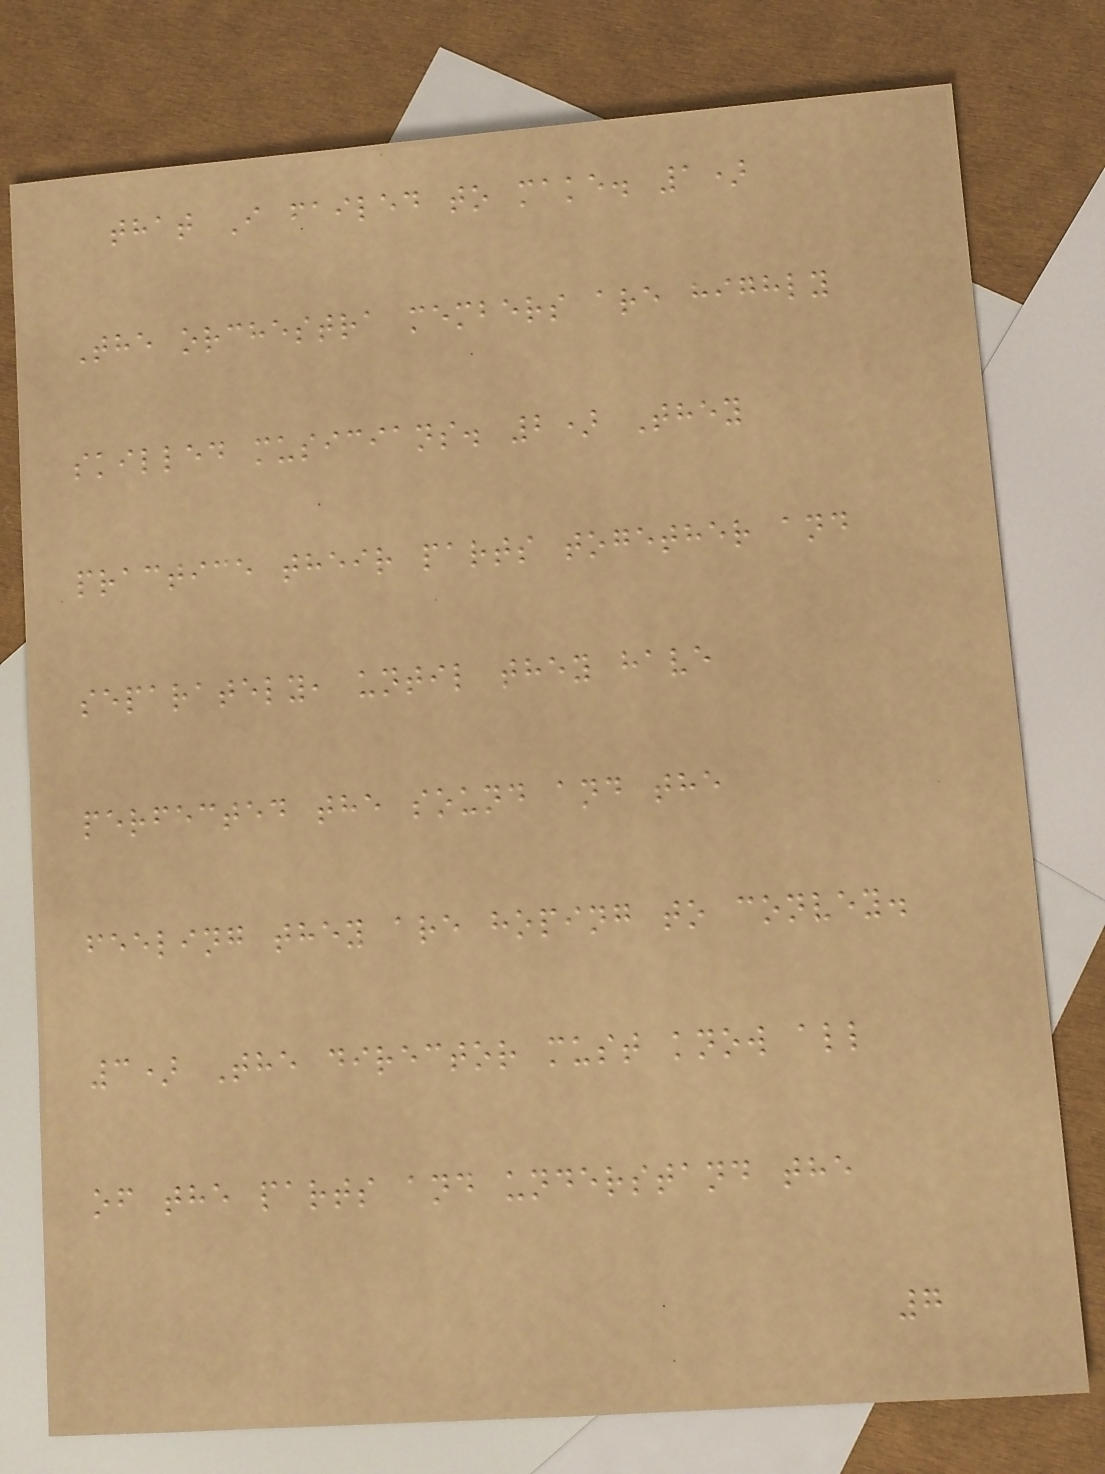that I failed to make. 1)
The orchestra members are highly
skilled musicians. 2) They
practice their parts together and
separately, until they have
perfected the sound and the
feeling they are hoping to convey.
3) The director must know all
of the parts and understand the
7
